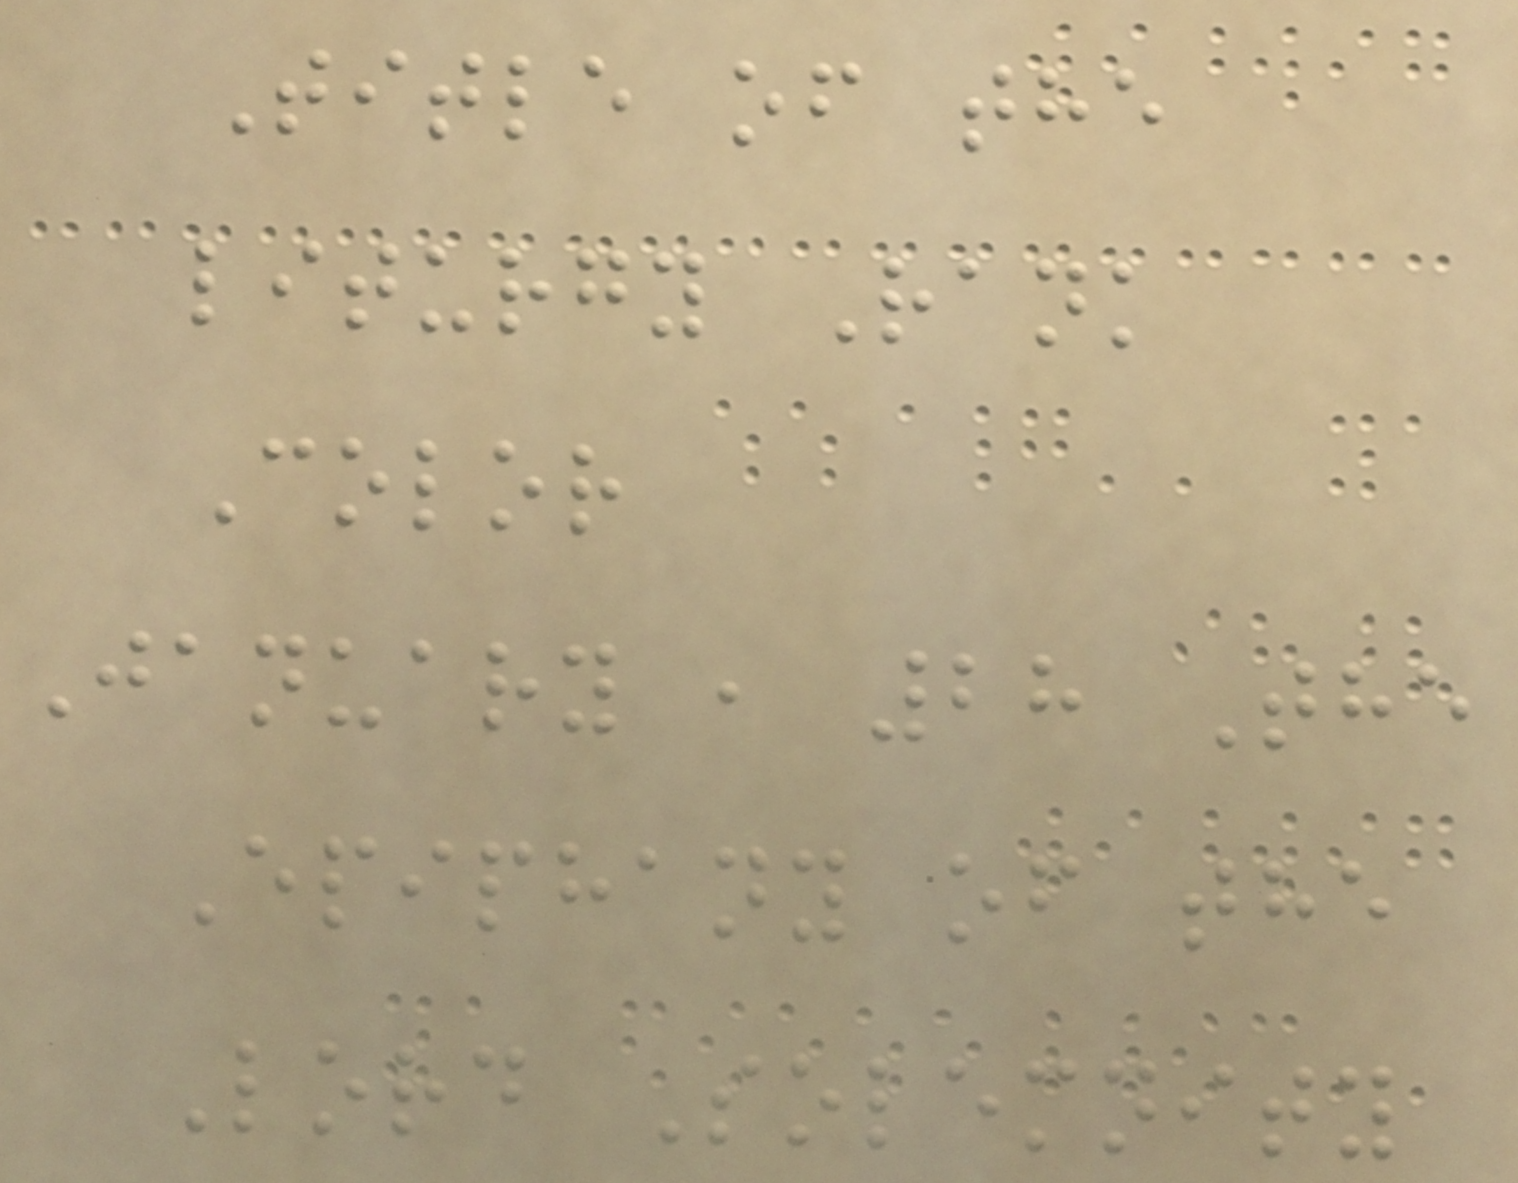Title of the
liturgy Rank
Color
January , 28 The
Epiphany of the
Lord Solemnity
